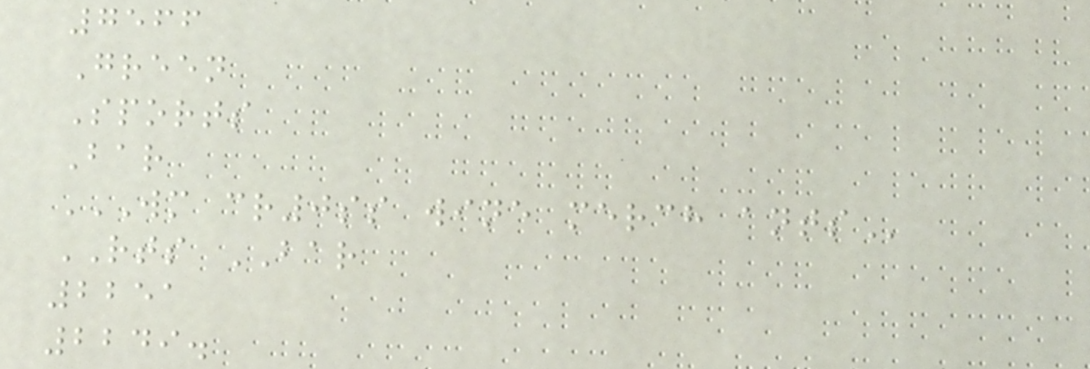7566
Green
Sports
Bar
WM CR0SS WINE MERCH ANTS
RTS BAR
2251
2249.
